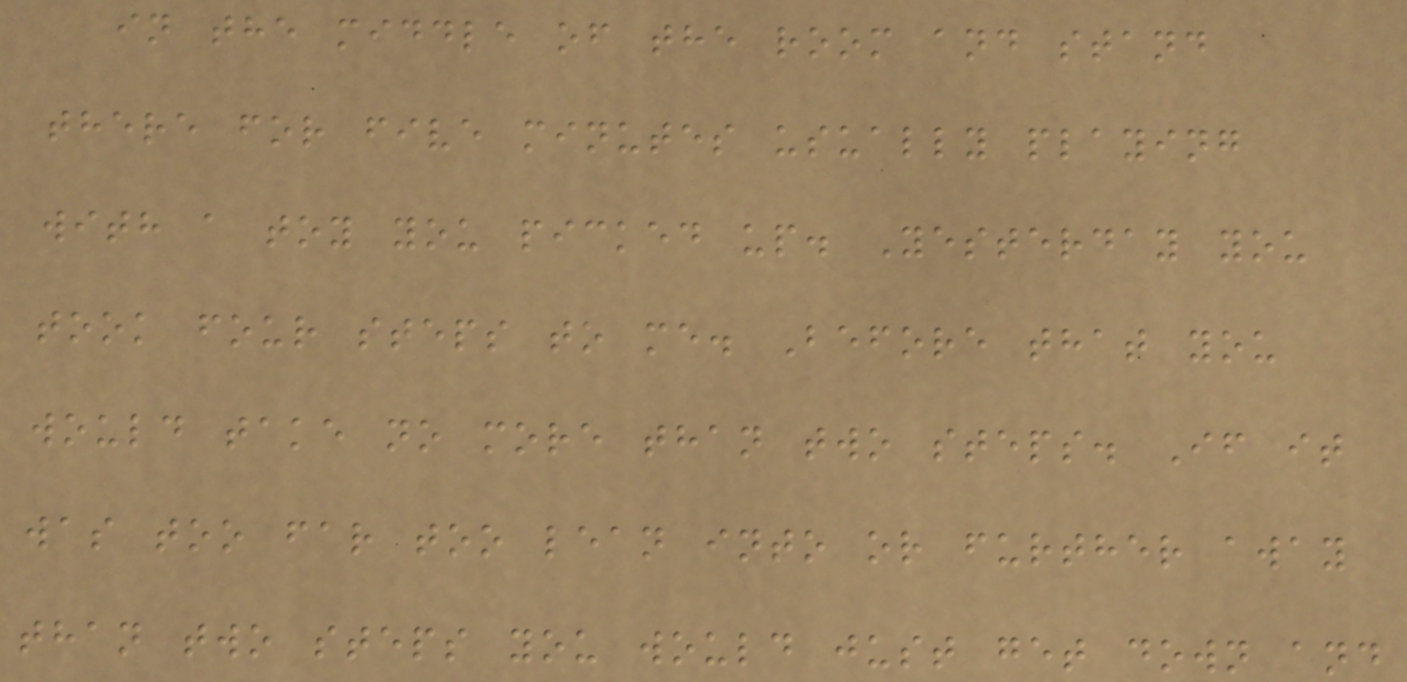in the middle of the room and stand
there for five minutes usually playing
with a toy you picked up. Yesterday you
took four steps to me. Before that you
would take no more than two steps. If it
was too far too lean into or further away
than two steps you would just get down and
